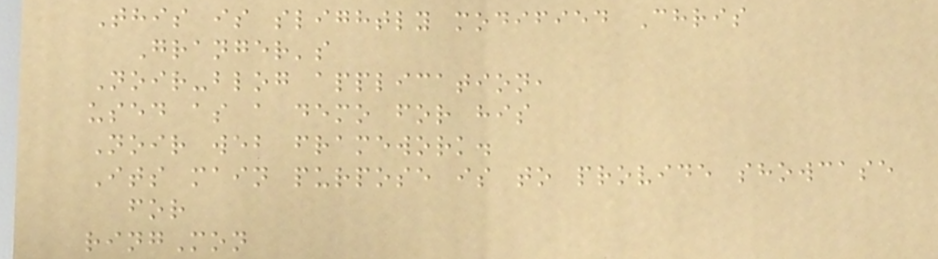This is slightly modified Chris
Granger's
Noir-blog application,
used as a demo for his
Noir web framework.
Its main purpose is to provide showcase
for
ringMon
